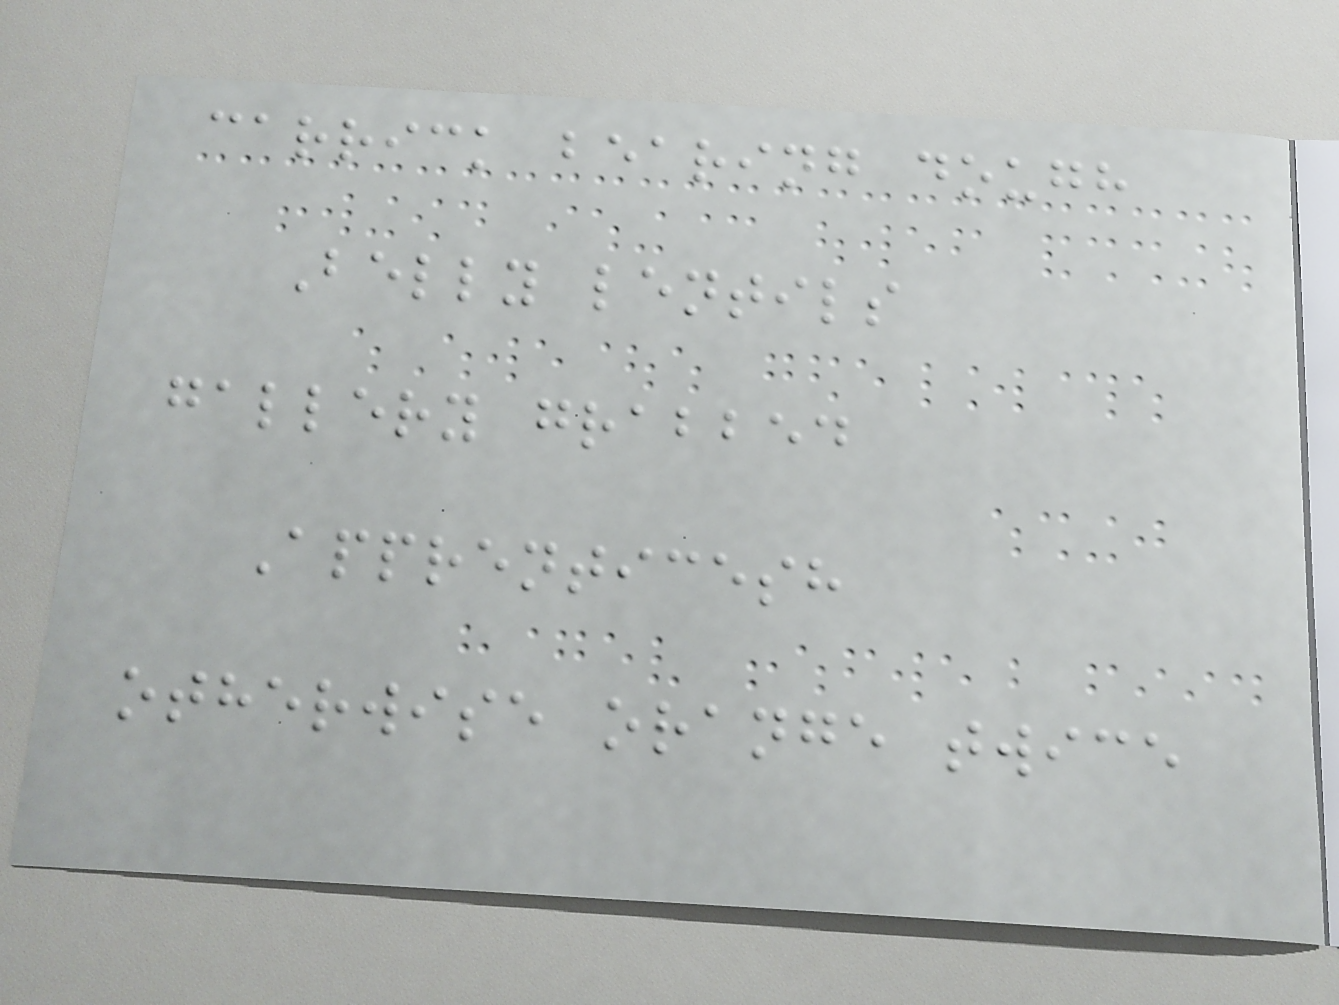carrick bearing dough
Belly lentils
gallery grabbed
Apprenticesh
otherwise orange twice
